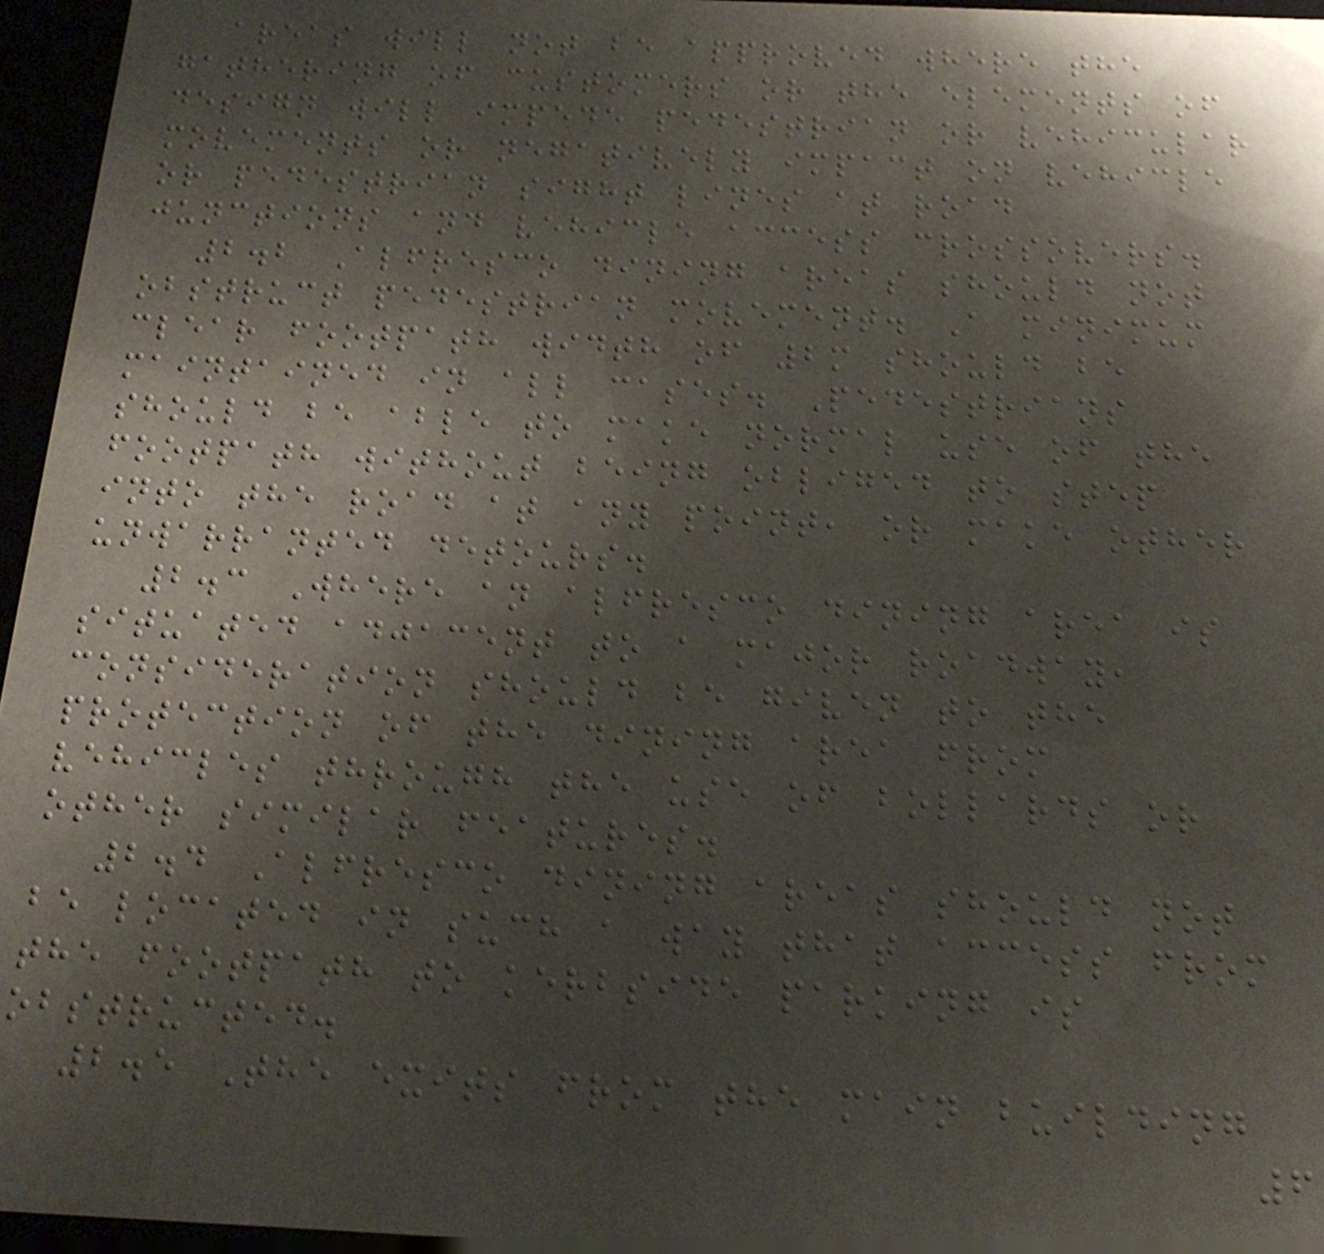areas will not be approved where the
gathering of customers or the elements of
design will impede pedestrian or vehicular
movements or negatively impact on vehicle
or pedestrian sight lines at road
junctions and vehicle access crossovers.
2.2 Alfresco dining areas should not
obstruct pedestrian movement. A minimum
clear footpath width of 2m should be
maintained in all cases. Pedestrians
should be able to make normal use of the
footpath without being obliged to step
into the road at any point, or make other
unwarranted detours.
2.3 Where an alfresco dining area is
situated adjacent to a major roadway,
consideration should be given to the
protection of the dining area from
vehicles through the use of bollards or
other similar features.
2.4 Alfresco dining areas should not
be located in such a way that access from
the footpath to kerbside parking is
obstructed.
2.5 The exits from the main building
6
